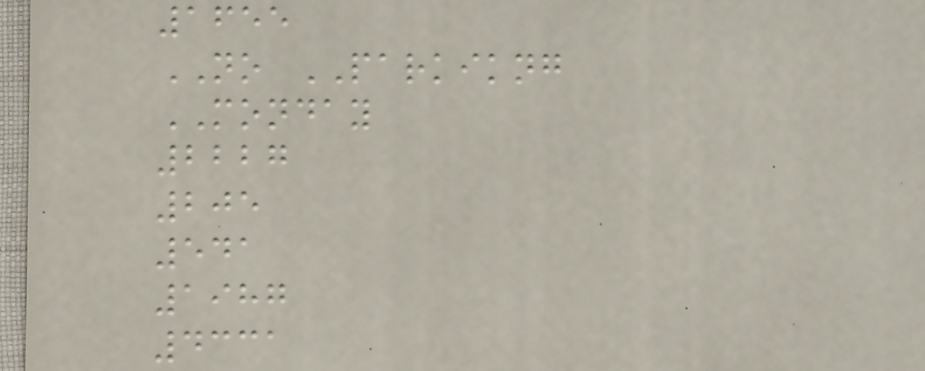1655
NO PARKIKNG
MONDAY
2227
205
541
1987
4331
